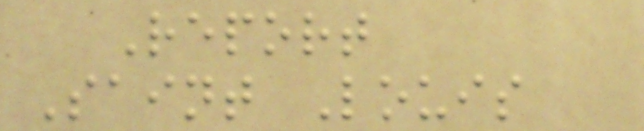Report
Saint Louis
